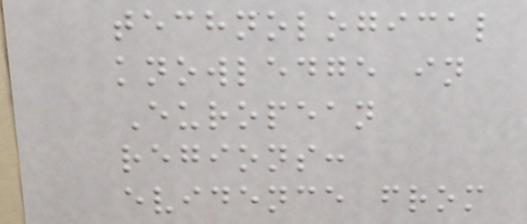technological
knowledge in
European
regions:
evidence from
